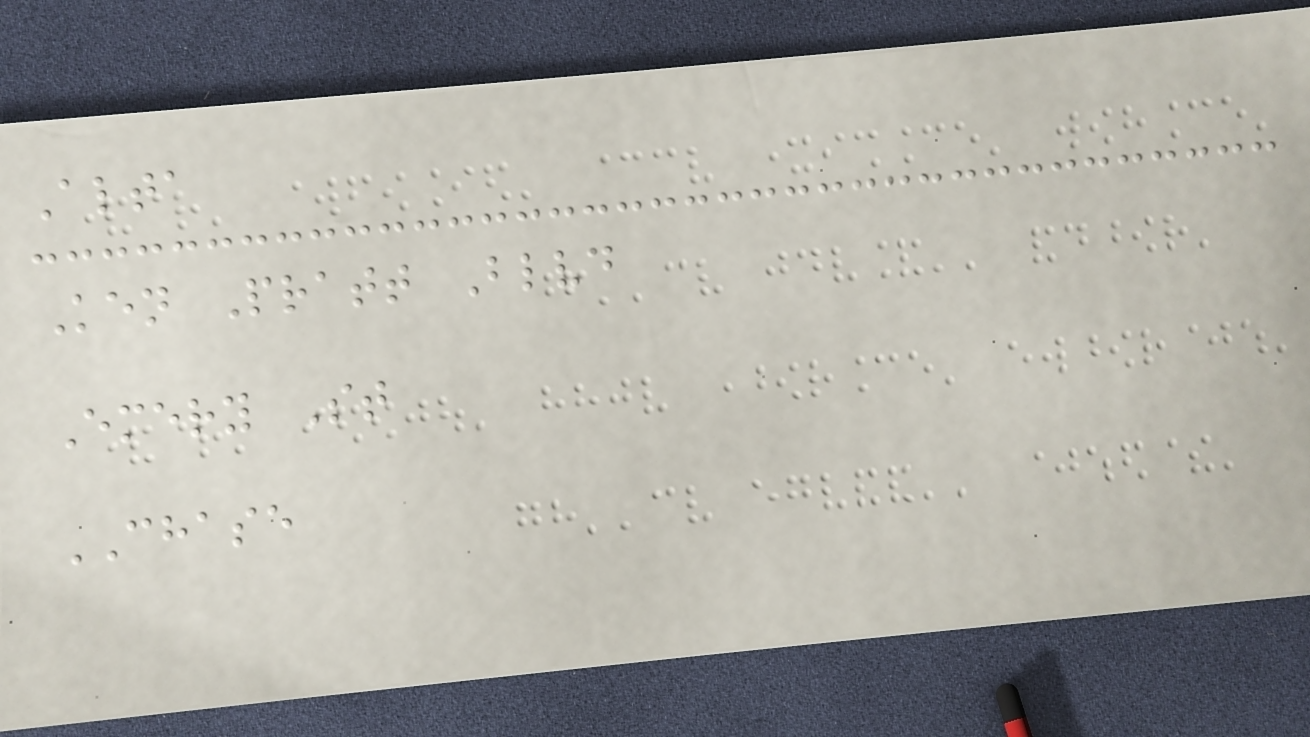Alta
Ken Pratt Blvd
Emery St
CHASE
